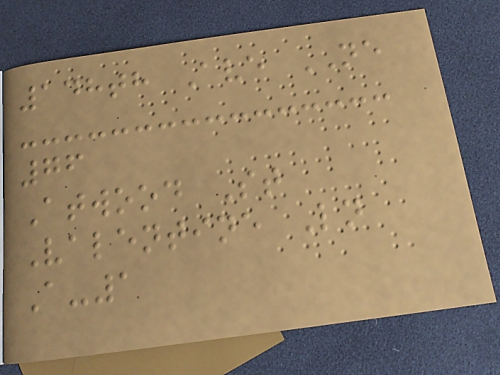148th Ave NE
76
Atwood St
Valentine Ln
A-1
